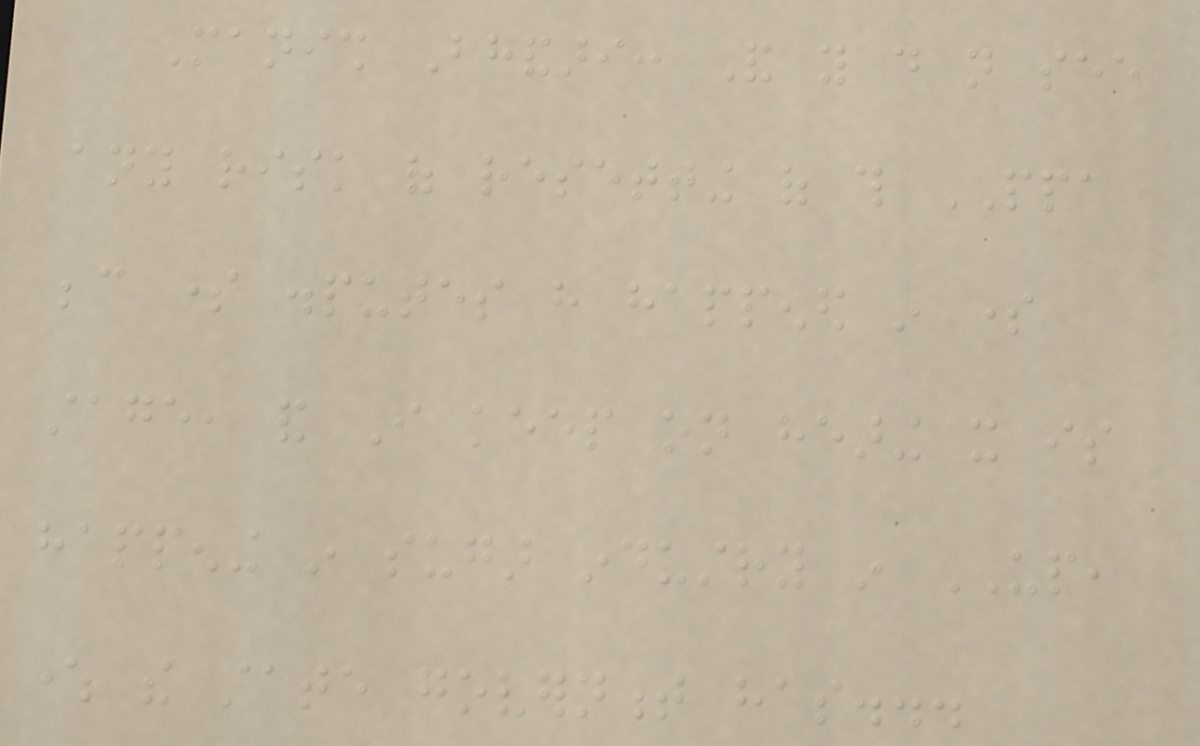Manish Bhandari: And you do not see
any risk of resetting of this PPA
because some disputes have happened in some
stage, and I keep on hearing it is
happening in sugar industry in UP,
where the state government has...
